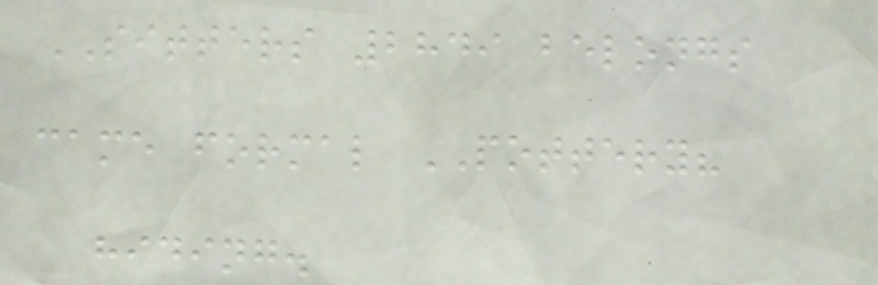SITTERS 2849 belongs
came formal POTTERY?
hiding.
